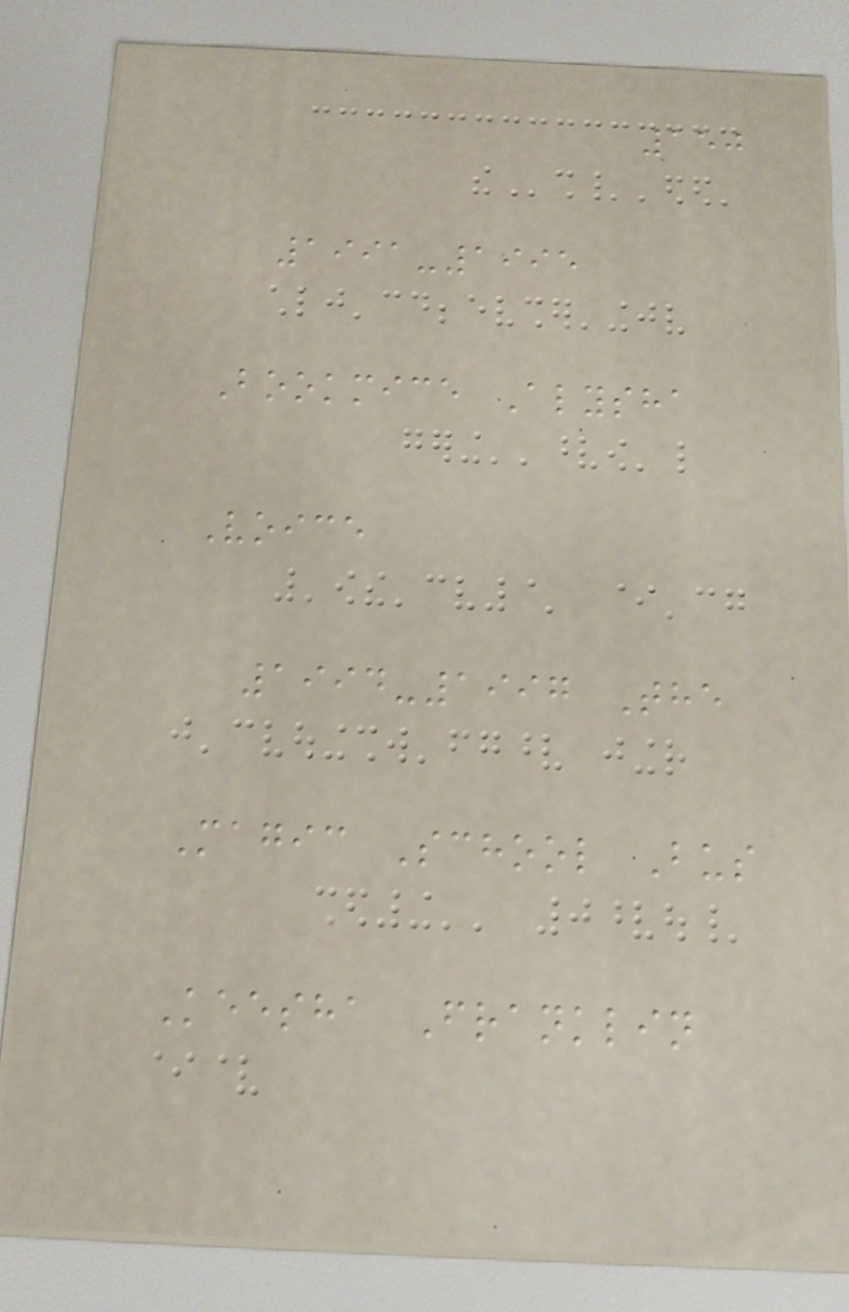150
1991-1995
Bookmice Alysha
Voice
1994-1997 The
Magic School Bus
Keesha Franklin
